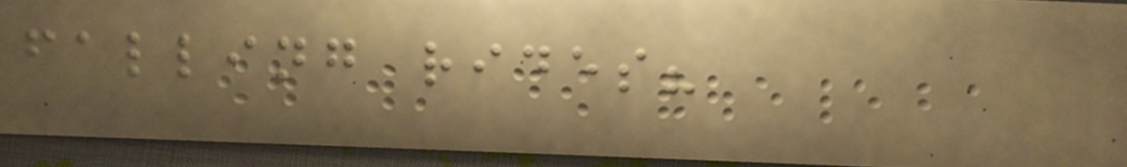falling rides?
